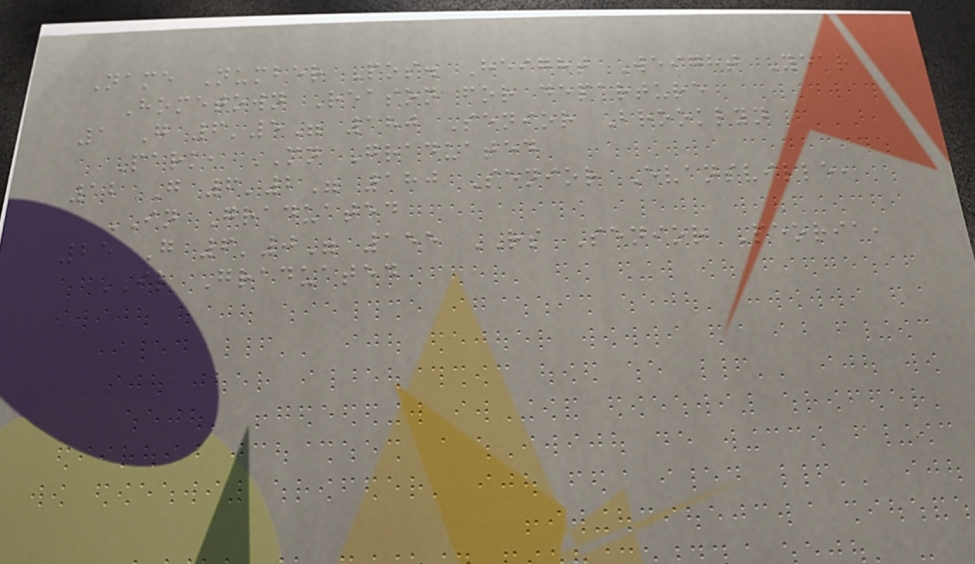Name Number Pos. Height Weight Year
Hometown Reason for departure
1 G 6'5" 180 Senior Brooklyn
Park, MN Graduated
12 G 6'2" 180 Senior Evansville,
IN Graduated
25 G 6'0" 155 RS Senior Peoria,
IL Graduated
